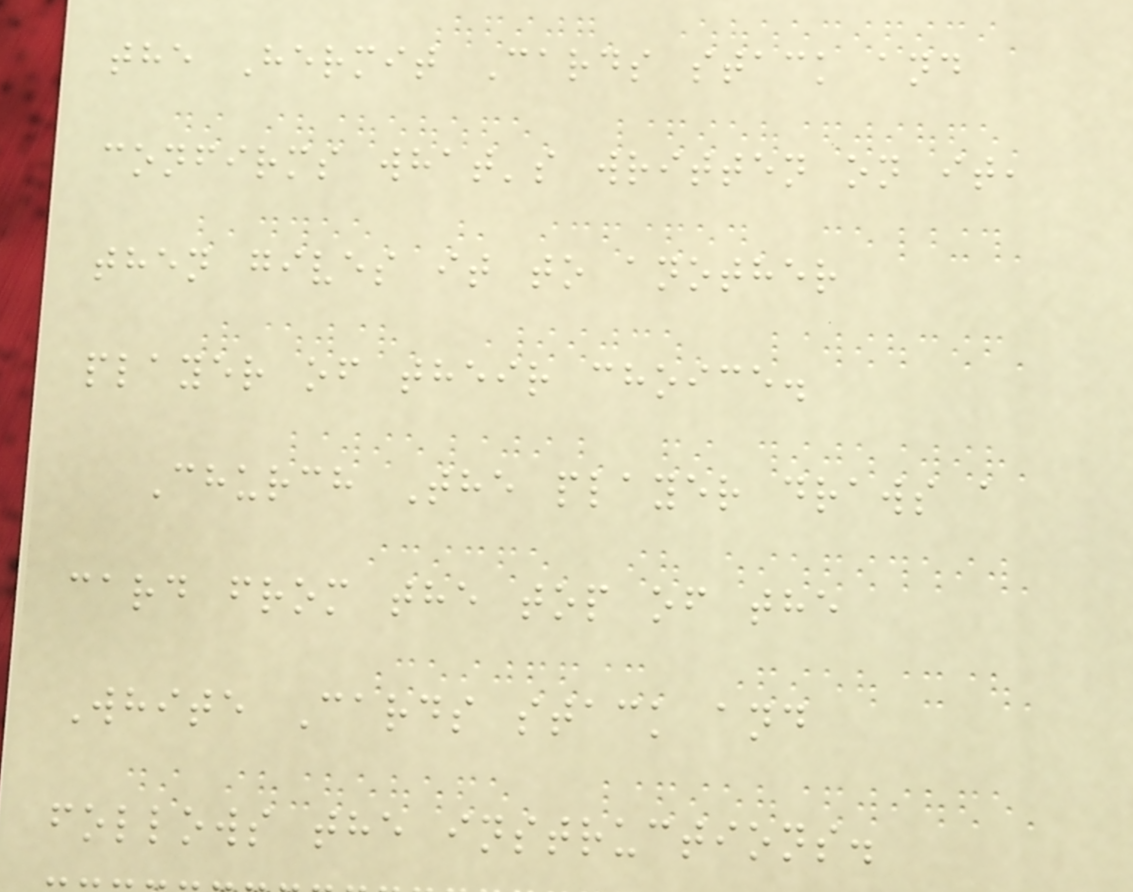the Hermit Cards stack and
confirms what's written on it,
then gives it to another
player of their choice.
Church The player draws a
card from the top of the
White Cards stack and
follows the instructions.
